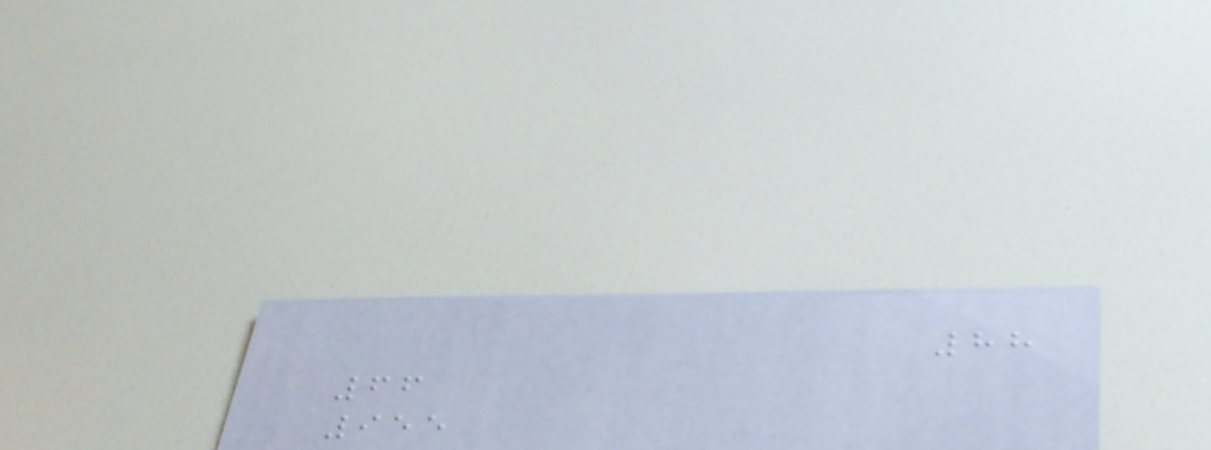88
66
955
